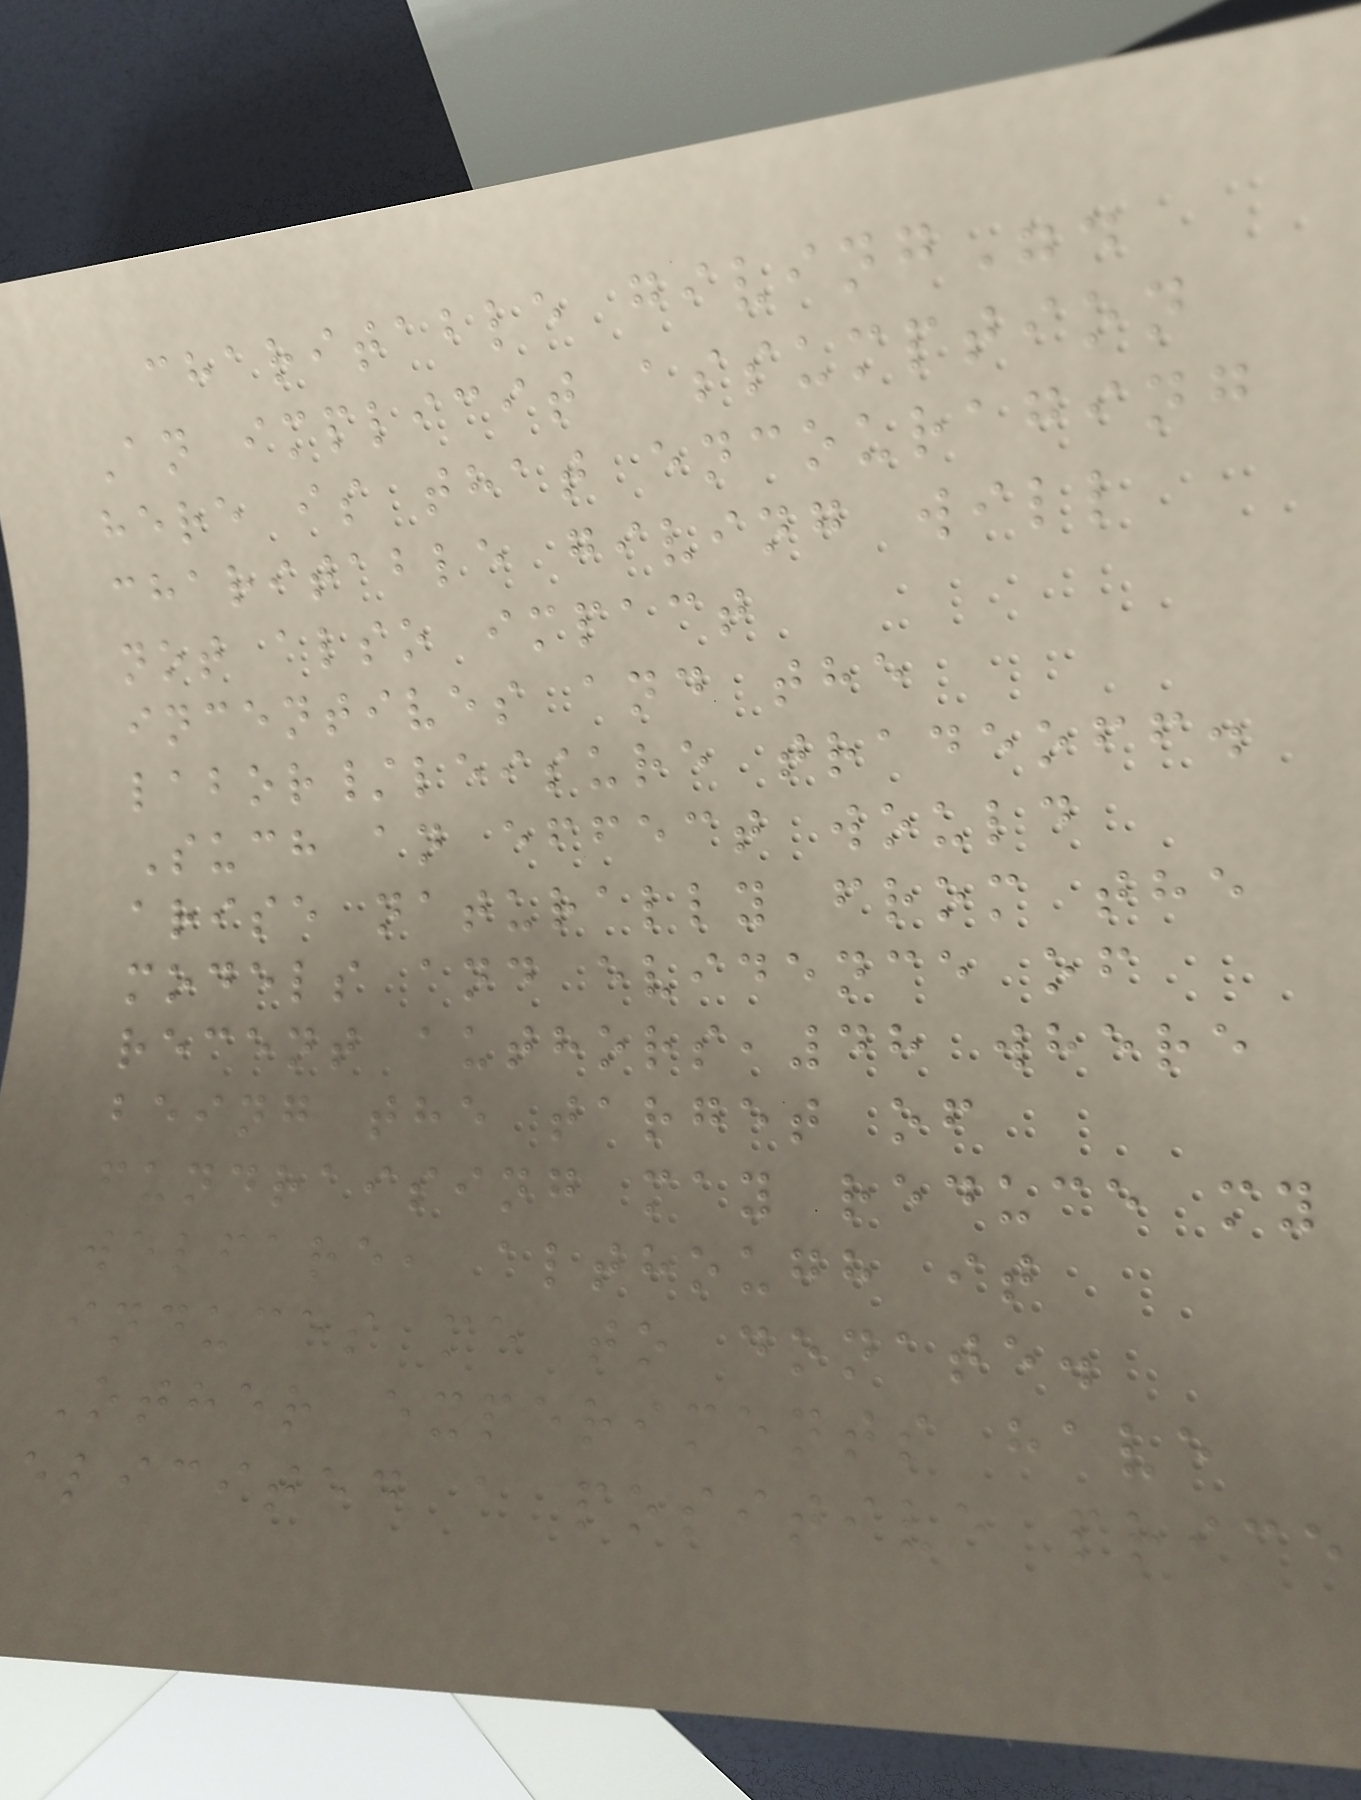charitable giving".
An implicit assumption
here is that encouraging
charitable giving will
not also impact
incentives and the
labor/leisure tradeoff.
Such an effect would
arise naturally from the
models and evidence of
recent authors,48 where
being the target of
fundraising may reduce my
welfare, although it
induces me to donate.
Other experiments have
elicited a positive price
